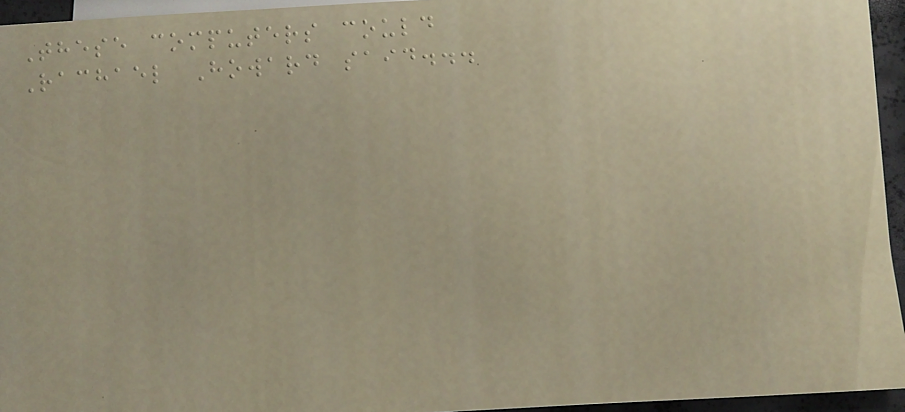These computers could
Rachael Howard said...
